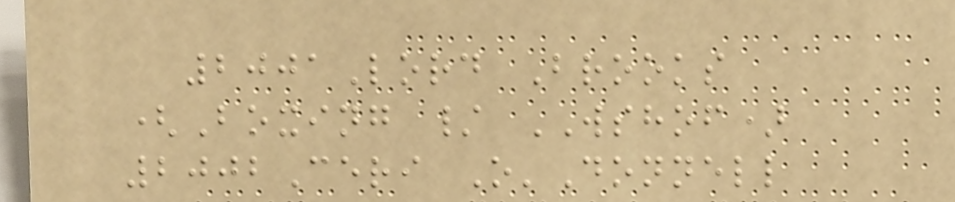2001Lord Brooks
(Boxing / WSHOF)
2002Ceri O'Donnell
